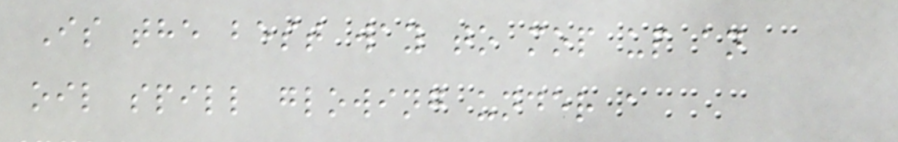Is the best way to mop up an
oil spill glowing under a
